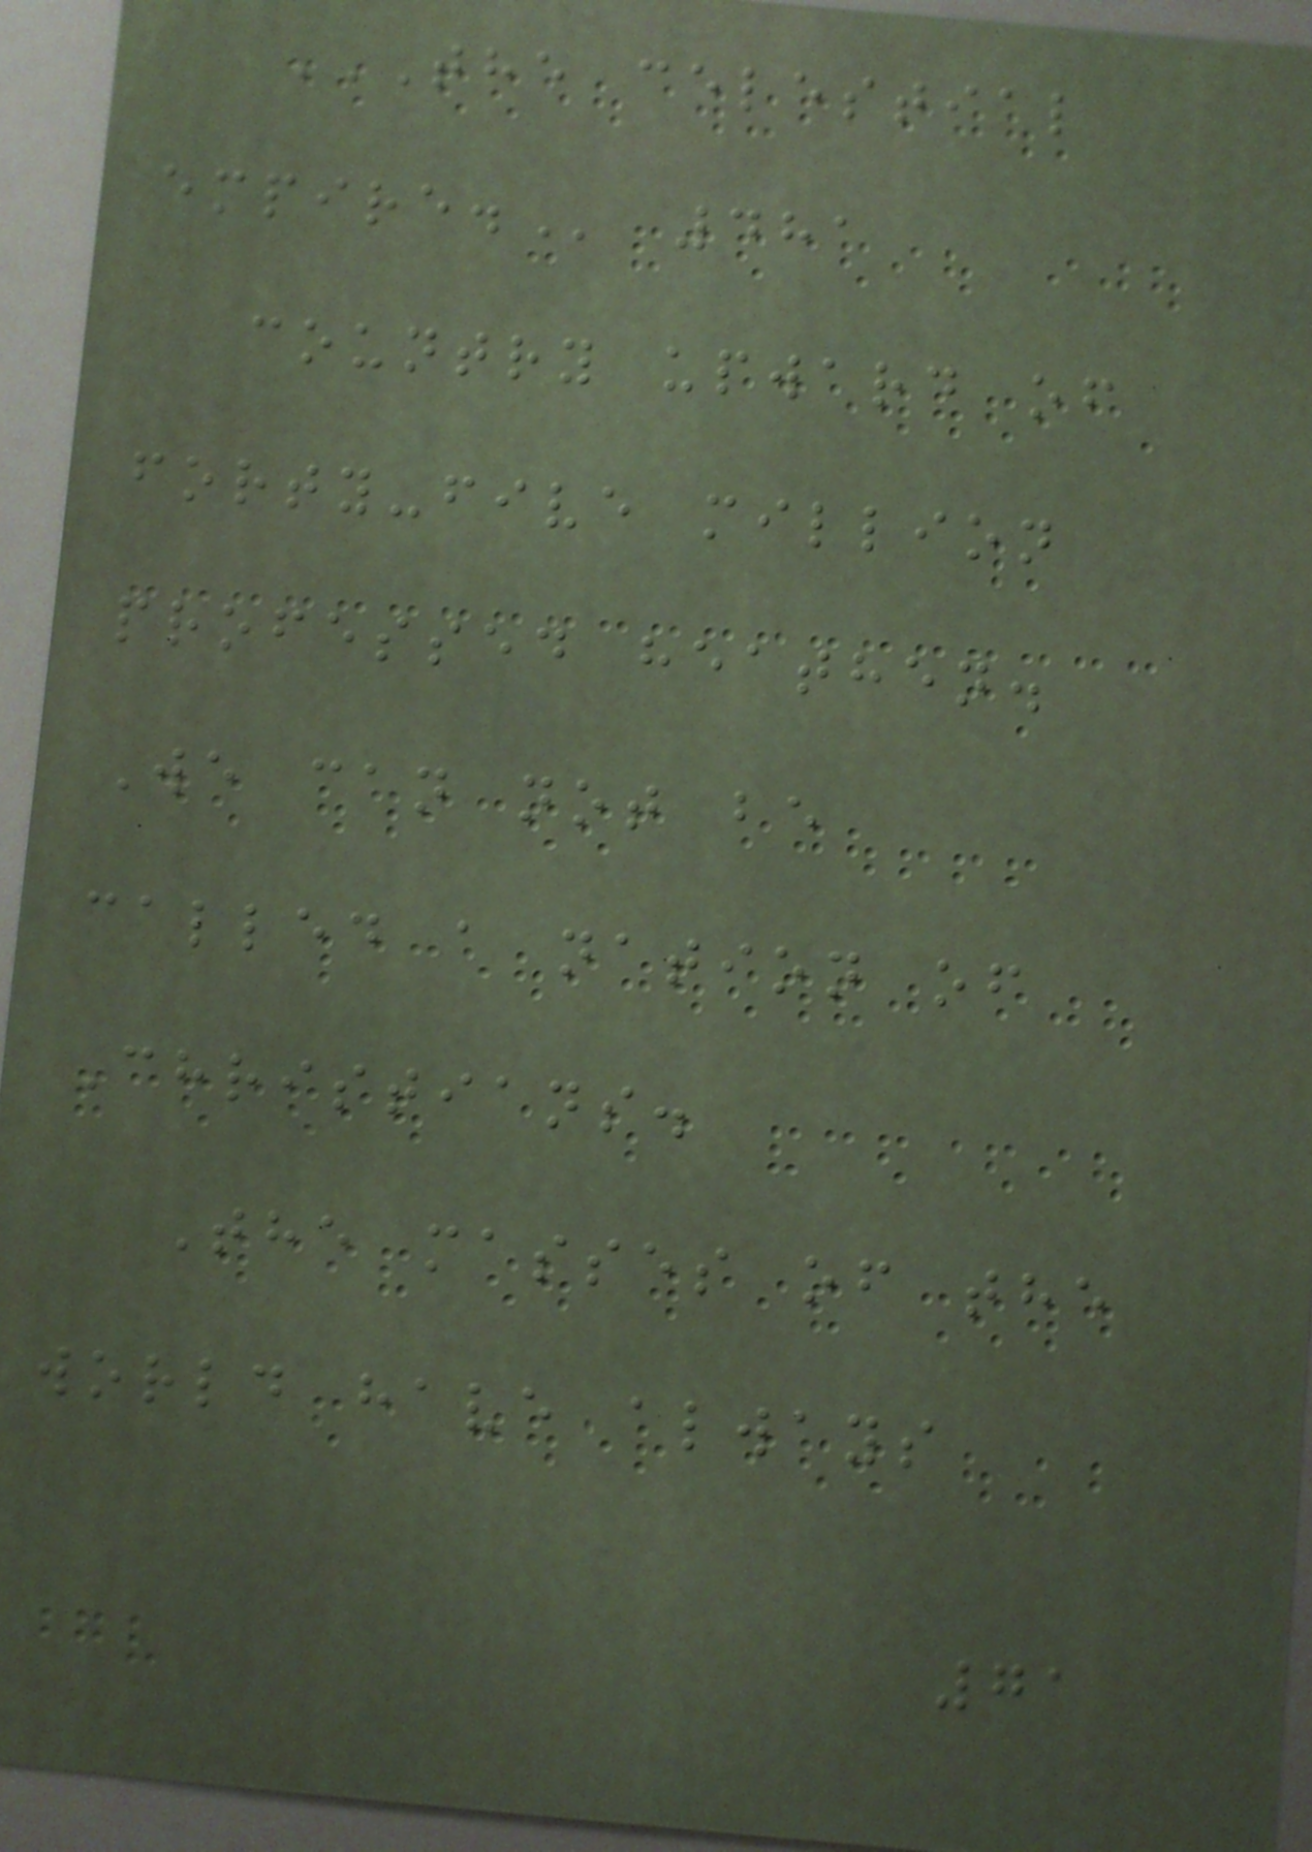THE CELESTIAL
EMPIRE. 481
country upward of
forty-five million
professed heathen.
We can not be
called a nation of
Christians.
The masses of the
world have always
71
